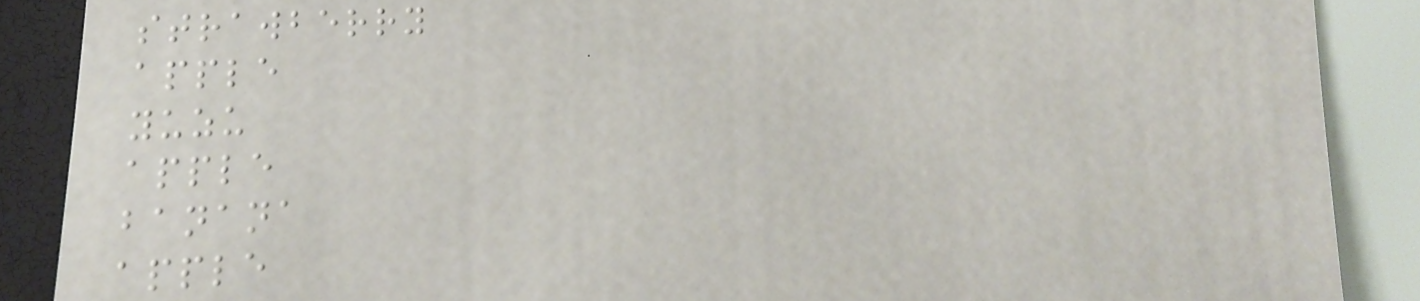strawberry
apple
yuzu
apple
banana
apple
